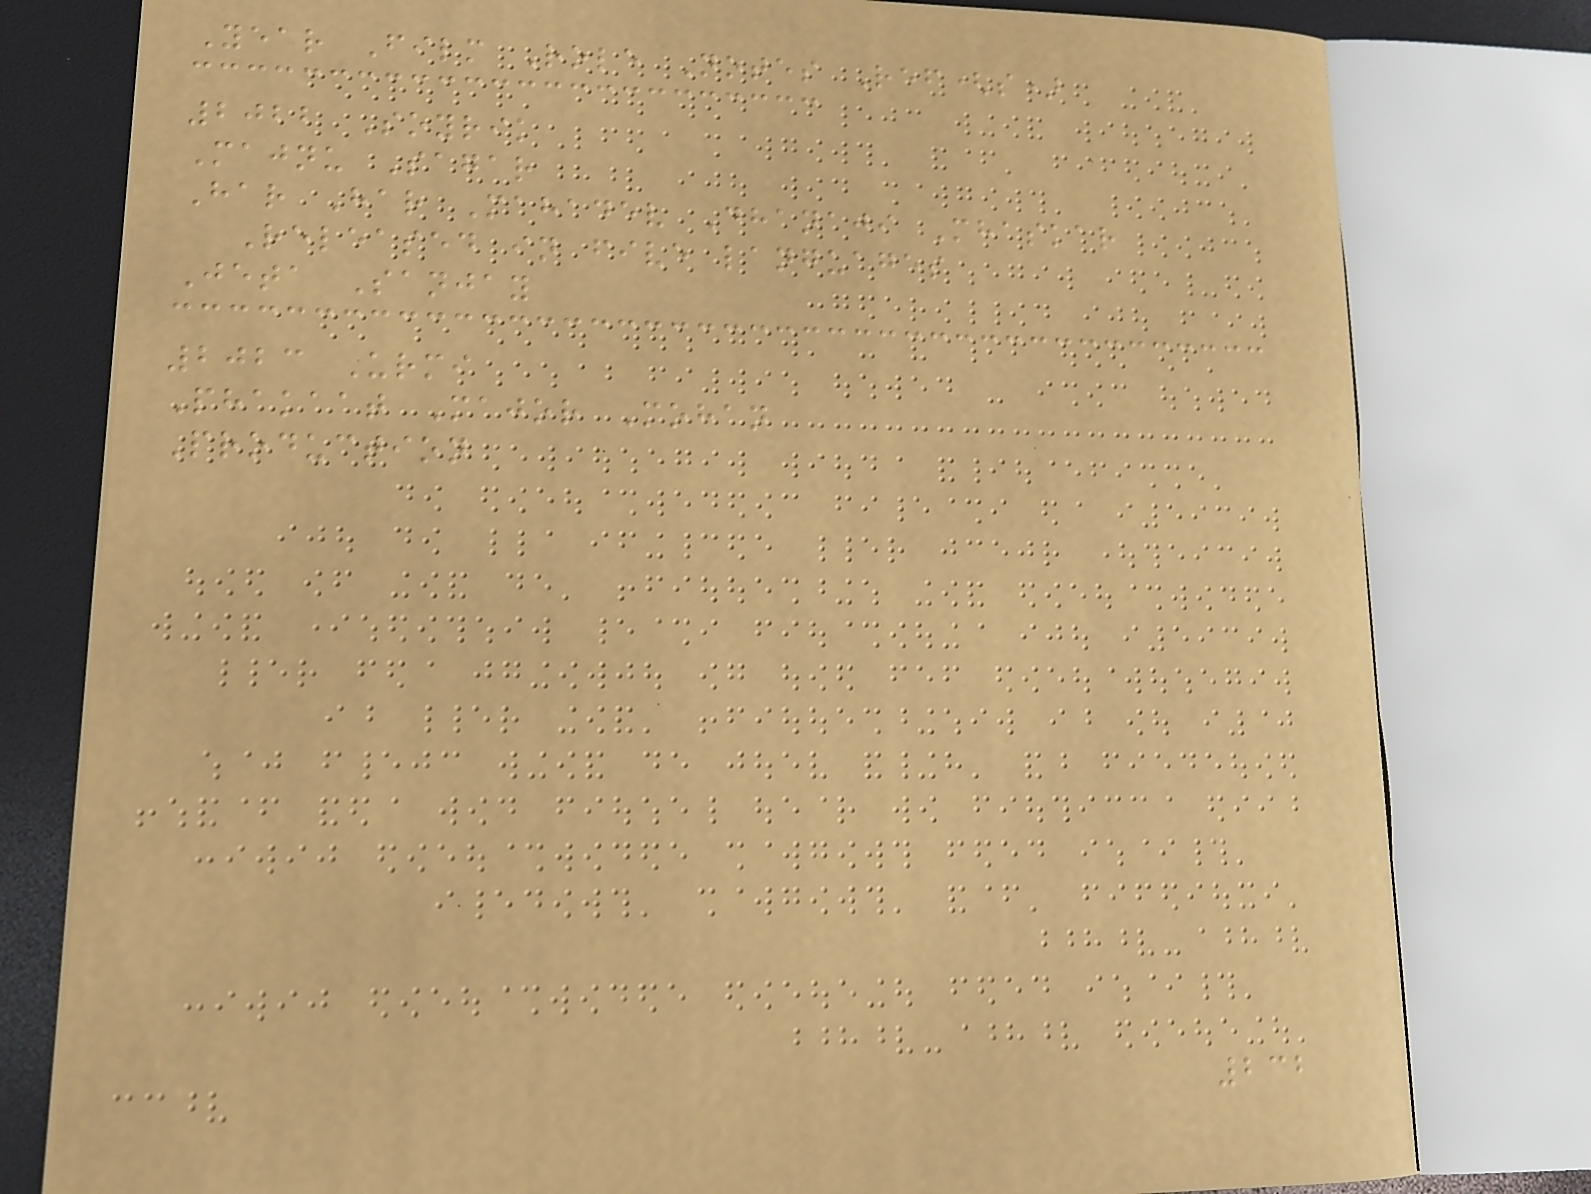Year Film Role Notes Ref(s)
2022 Soyrik
Majnu Sagar
Har Har Mahadev Dhanaji Mhaskar
Released in five languages
Jeta Sanjay
2023 Urmi
Phakaat Major Mohan
Production
232
